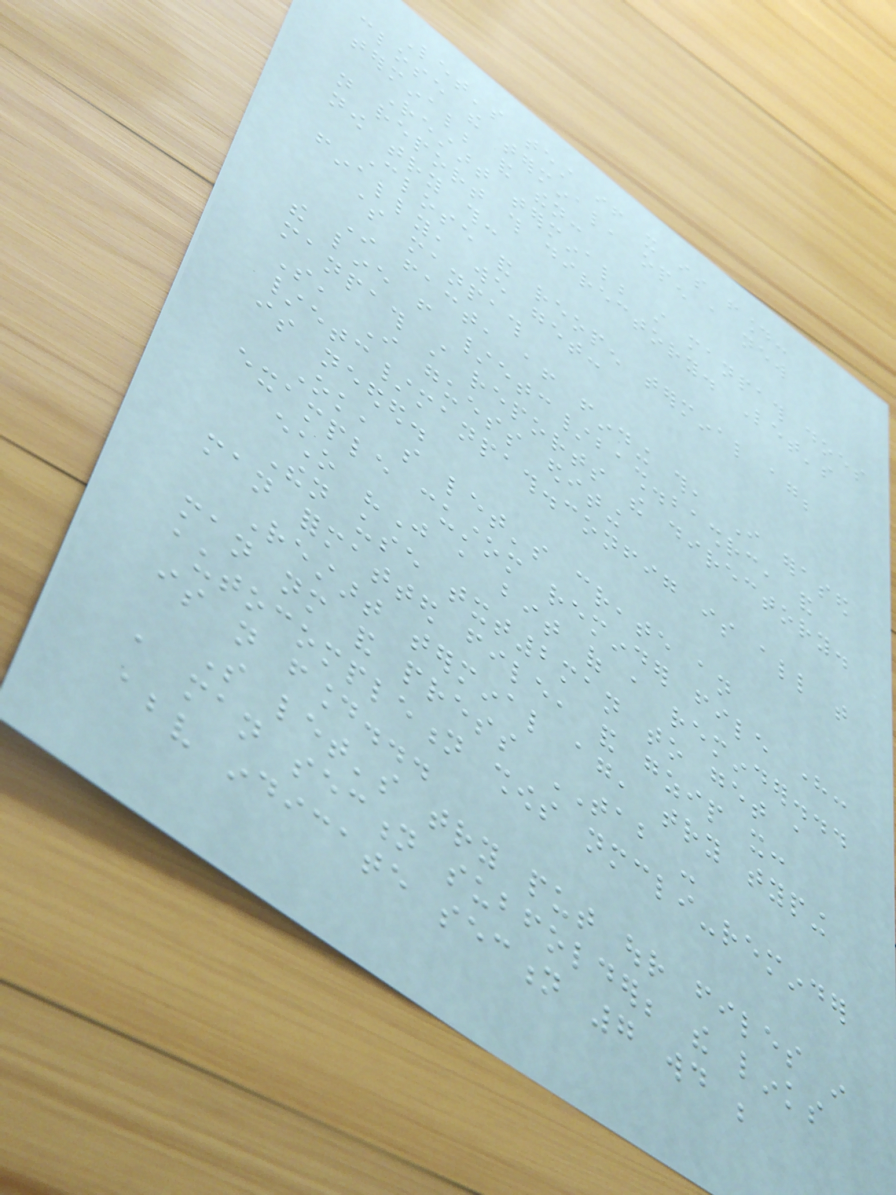Let's test if it is found:
close the terminal, open a new
terminal; and then:
Restart terminal; still manpath does
not report this directory. Let's
now try this:
Close and reopen terminal again;
finally, we get:
$ manpath
In fact, after finding this, I erased
the line from /etc/bash.bashrc, and
manpath still reports the directory.
So, I guess editing
/etc/manpath.config is all that
is needed.
Ok, so let's create an
example custom reminder file here:
echo "Just a bit of a reminder...
Then use txt2man to get a
man formatted file, and gzip it:
Restart terminal again, try typing
man nm and press TAB -
autocompletion shows nmcli-reminder
is not found...
So let's try put our files in
a man section subfolder; the links
above indicate section 7 would be
